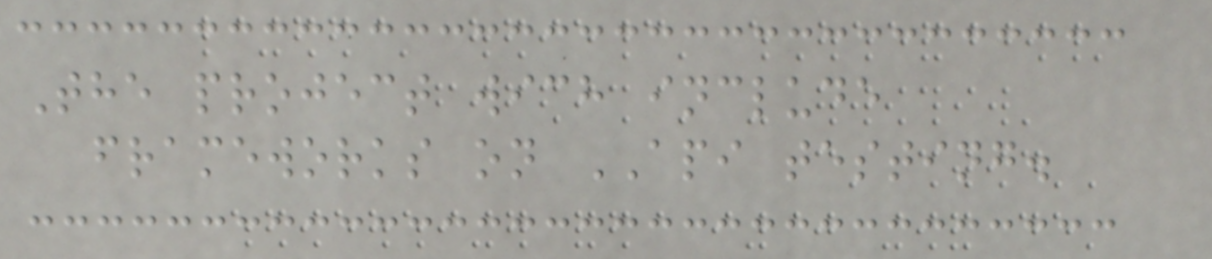The project wich include
frameworks on API testing.
